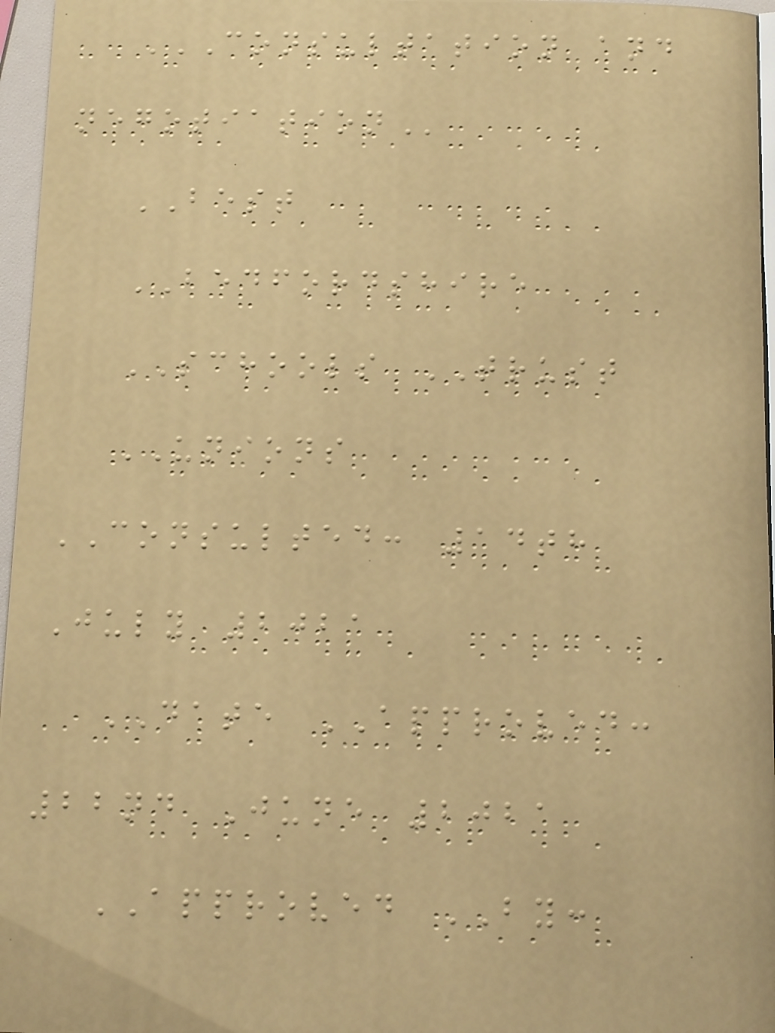CONSULTATION AND
NEGOTIATION
BEST
BEDFORDSHIRE
SCHOOLS TRUST
UNIONS
CONSULTED: 14th
July 2021
DATE APPROVED:
22nd June 2021
APPROVED BY:
